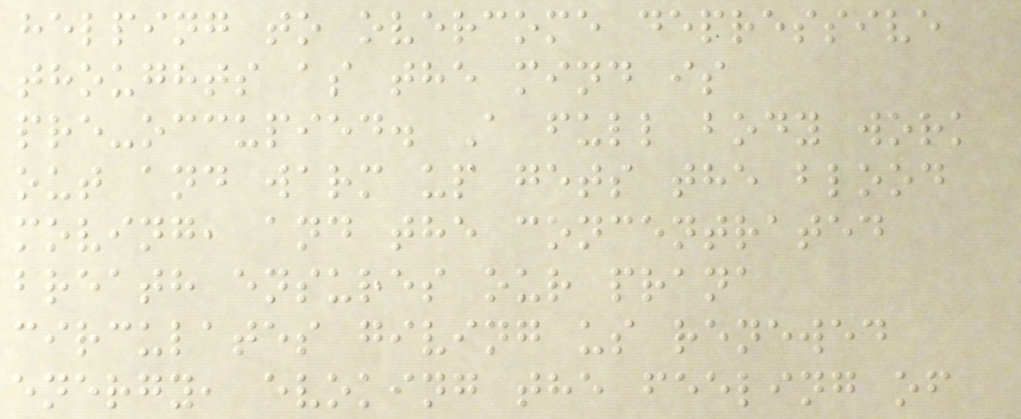helping to overcome depressive
thoughts as the mind is
pre-occupied. A full body work
out and warm up gets the blood
moving, and the concentrated
breath ensures our prana
circulates giving us renewed
energy, evoking the feeling of
